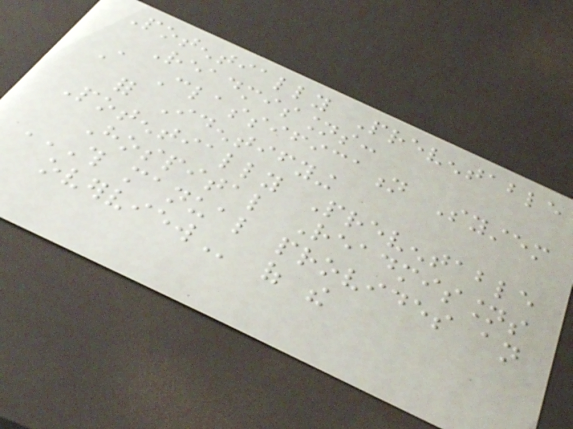Potentially Preventable
Readmissions:
A Classification System
for Identifying
Potentially Preventable
Hospital Readmissions
THIS MANUAL PROVIDES AN
OVERVIEW of the
